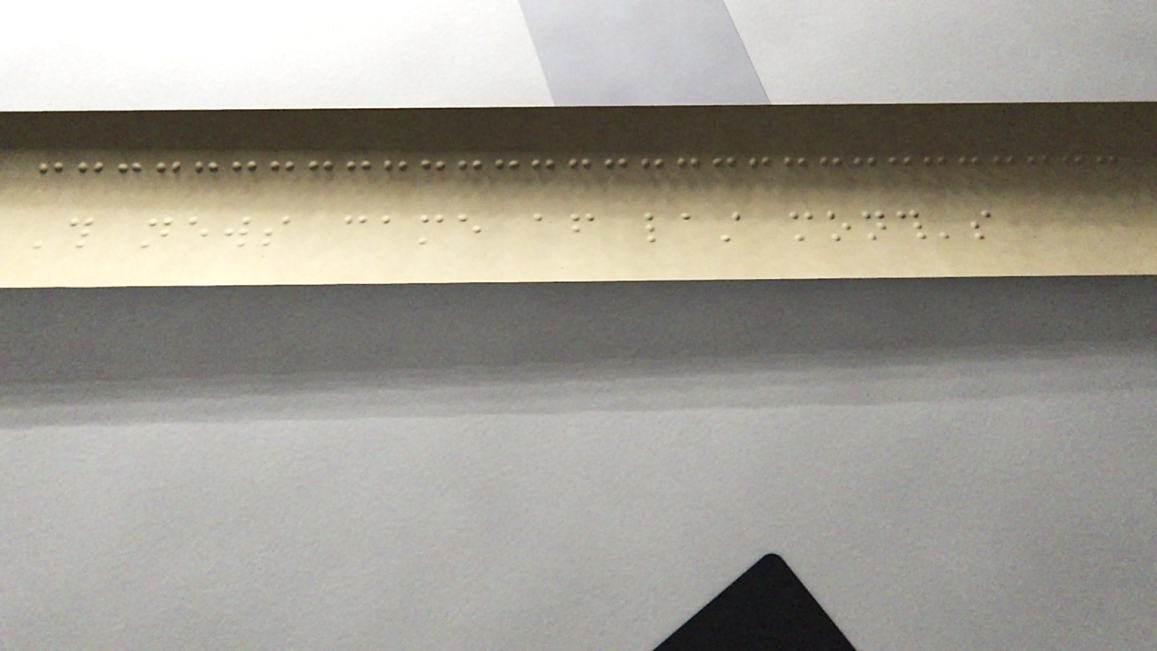This news came after last month's
